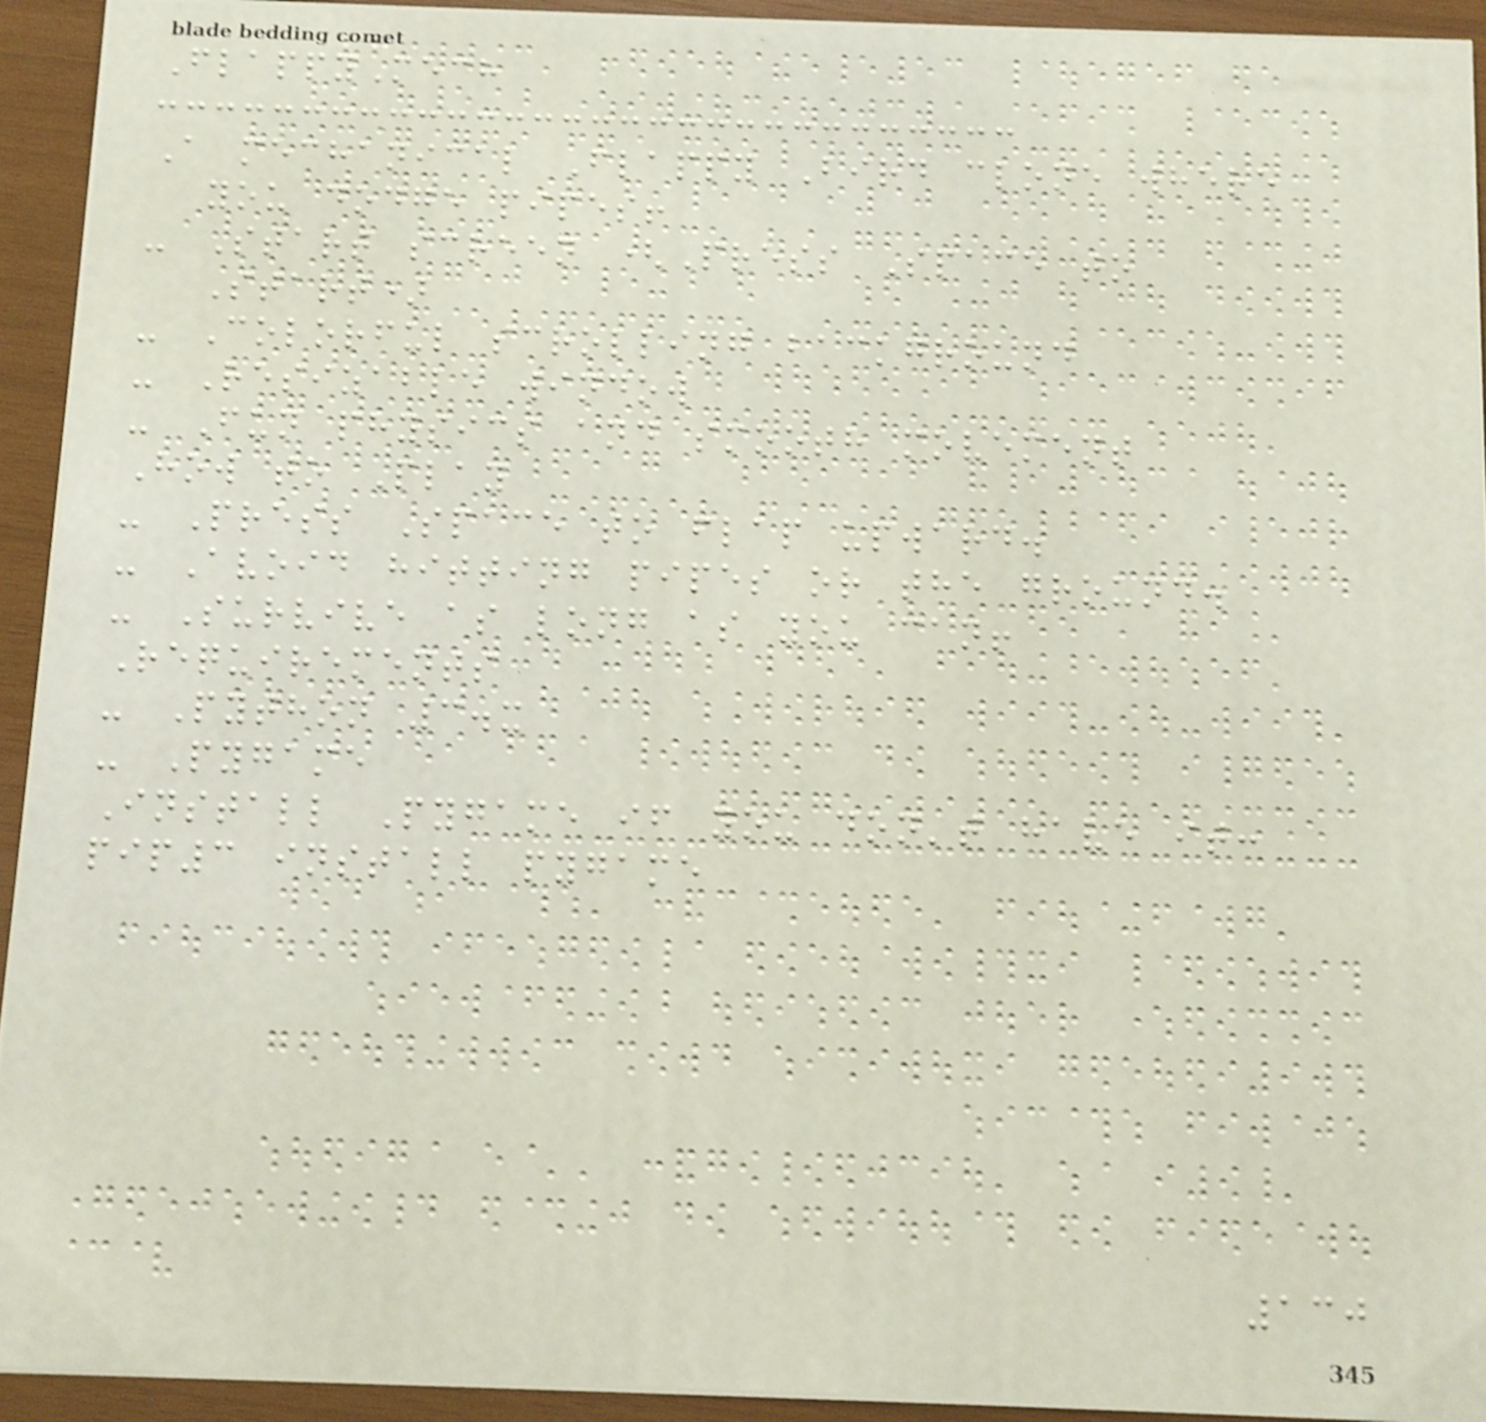FlappyMech
A mechanical Flappy Bird clone where
you dodge pipes!
- Start screen (Press Space to
Start)
- Colorful scrolling background
- Resizable window
- Fun physics and smooth movement
How to Play
- Press Space to flap upward.
- Avoid hitting pipes or the ground.
- Survive as long as you can!
Requirements
- Python 3.x
- Pygame
Install Pygame if you don't have it:
pip3 install pygame
130
